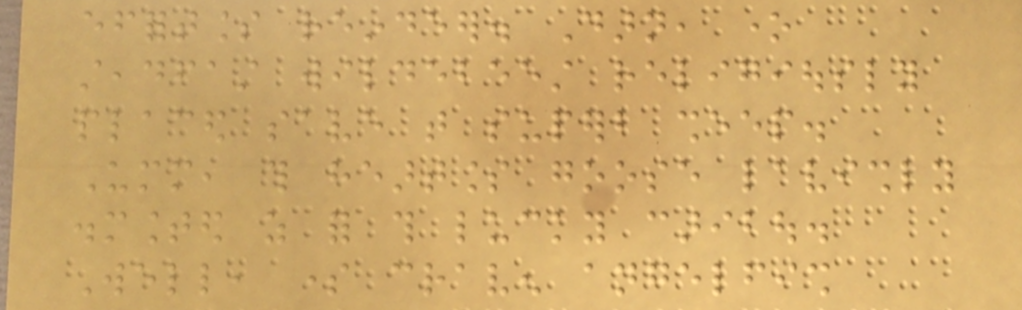effortless reindeer. Darn, one
steadfast wildebeest religiously
placed save that superb sheep.
Umm, this heartless goose lavishly
dismounted as for this lucky caribou.
Well, some craven angelfish
